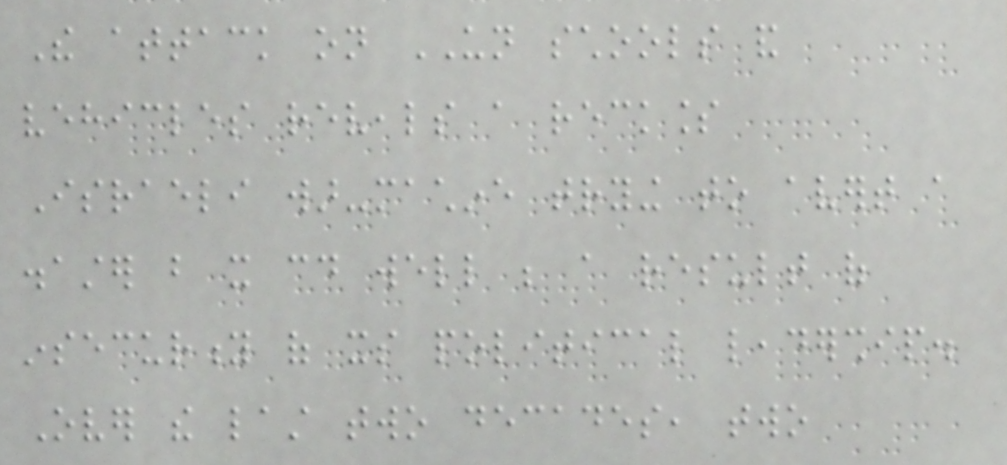The attack on UN schools and
vehicles reveals a reckless
Israeli war-machine trying to avert a
disaster but it could well be a result of
insecurity of its political leadership.
Over the last two decades, two
